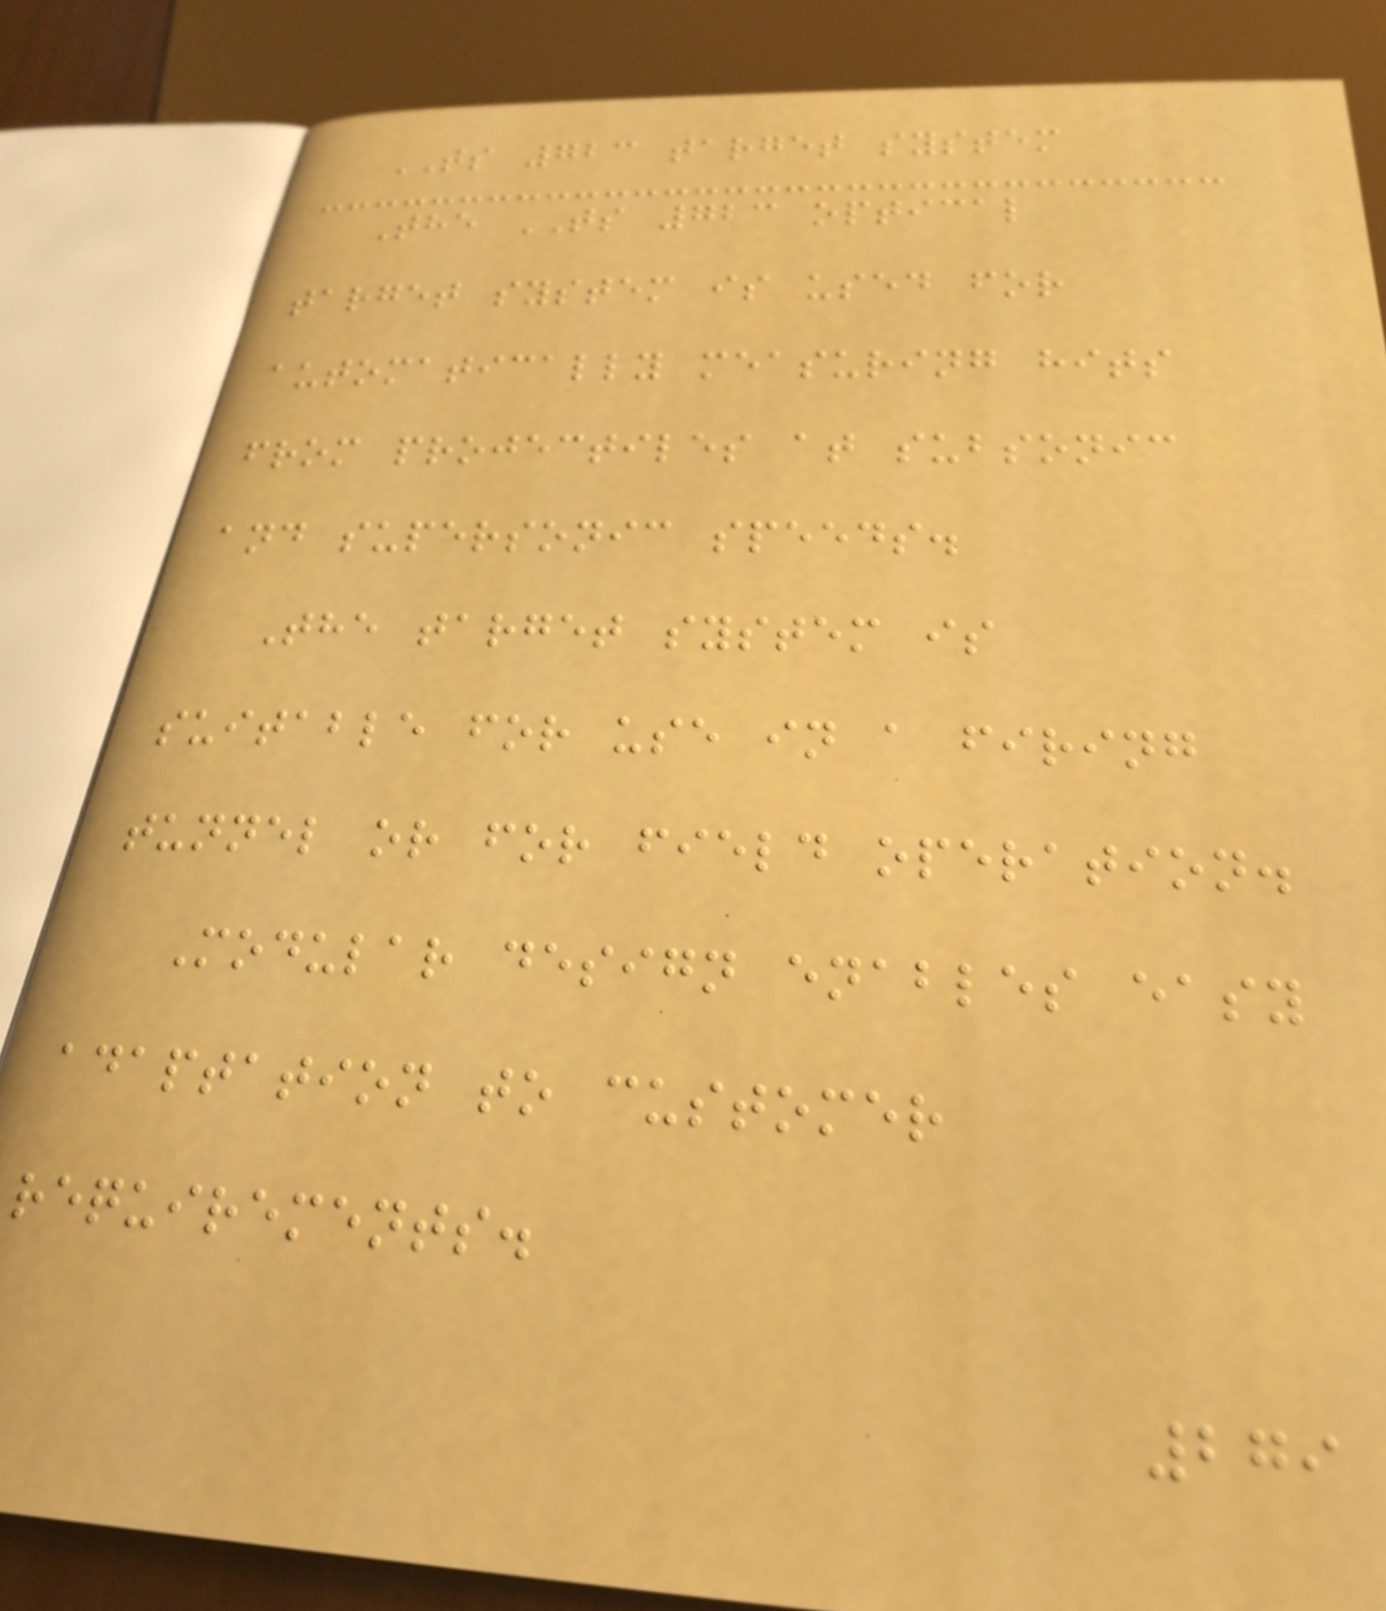TS 723 target system
The TS 723 optical
target system is used for
automatically measuring hits
from projectiles at subsonic
and supersonic speeds.
The target system is
suitable for use in a firing
tunnel or for field operation.
Modular design enables easy
adaptation to customer
requirements.
279
